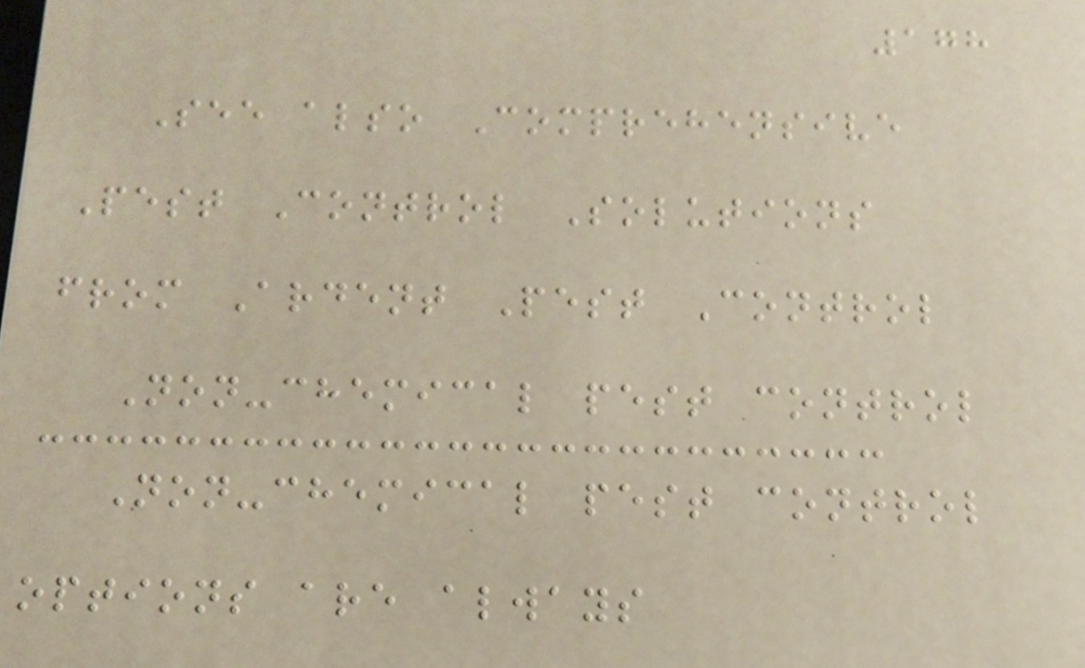178
See also Comprehensive
Pest Control Solutions
from Ardent Pest Control
Non-chemical pest control
Non-chemical pest control
options are always
